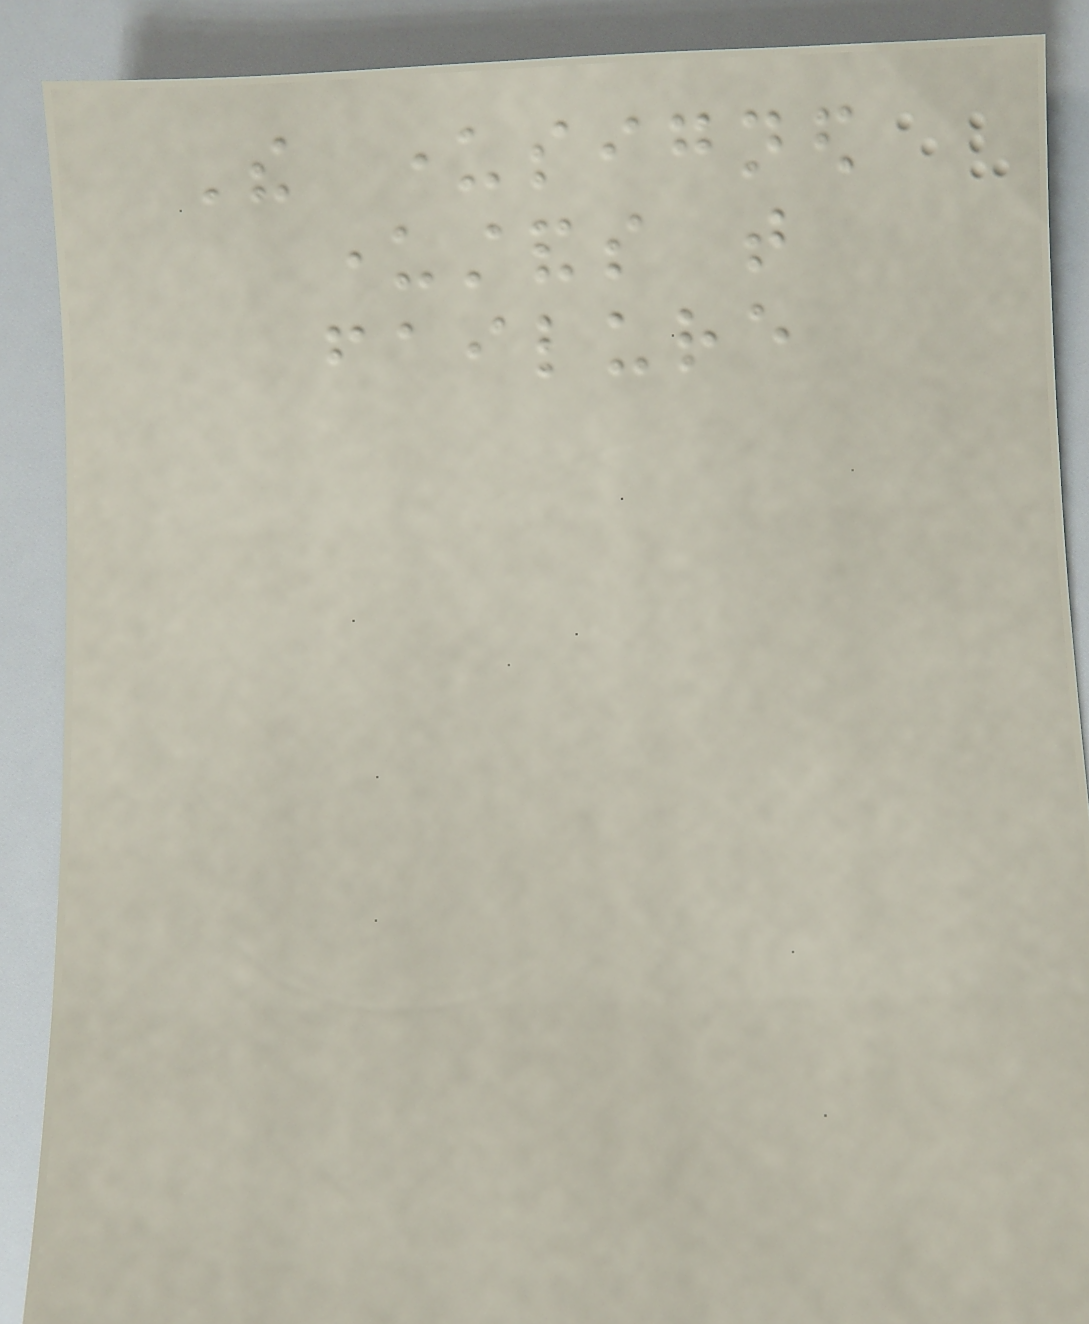The undersigned
understands that
failure
